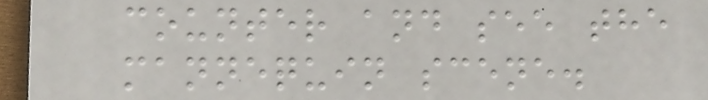counter and see the
mannequin scene.
